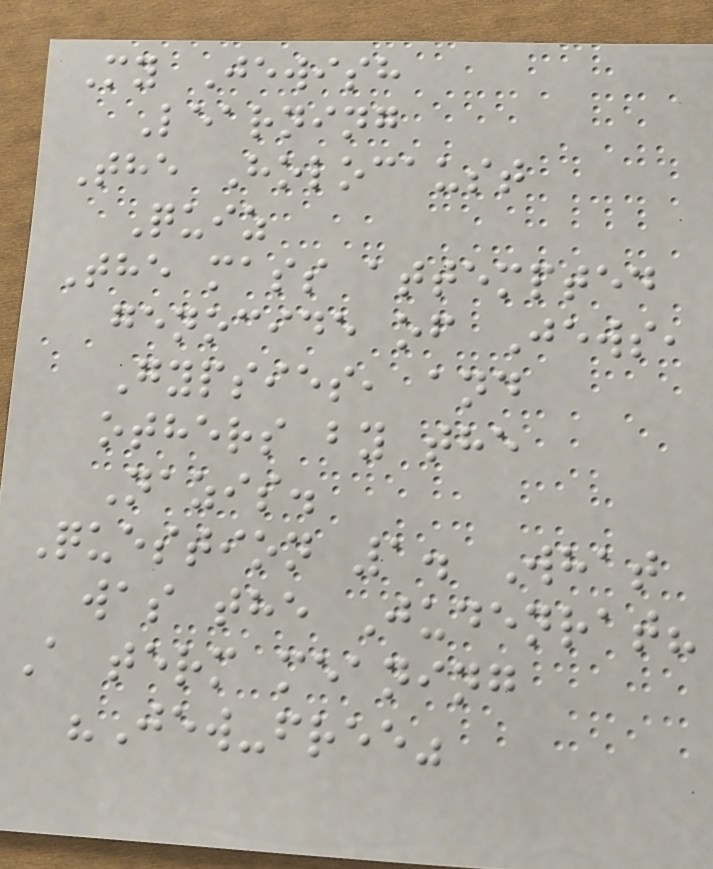My Jewish
Learning
The Holocaust
Quiz
The mass attempted
genocide of Jews,
Gypsies, and
others by the
Nazis.
Question 1. What
was the Judenrat?
A term meaning
"Jew-free"
